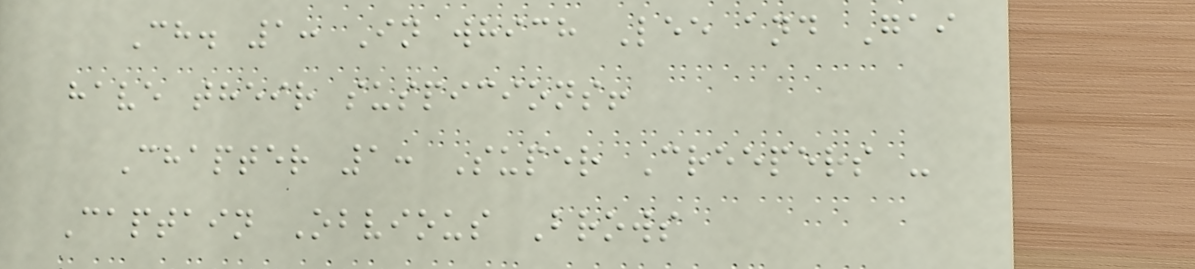Ch. 1: In which Lee and Gai
have their suspicions!
Chapter 1: Super Creepers -
Captain Obvious Brows
